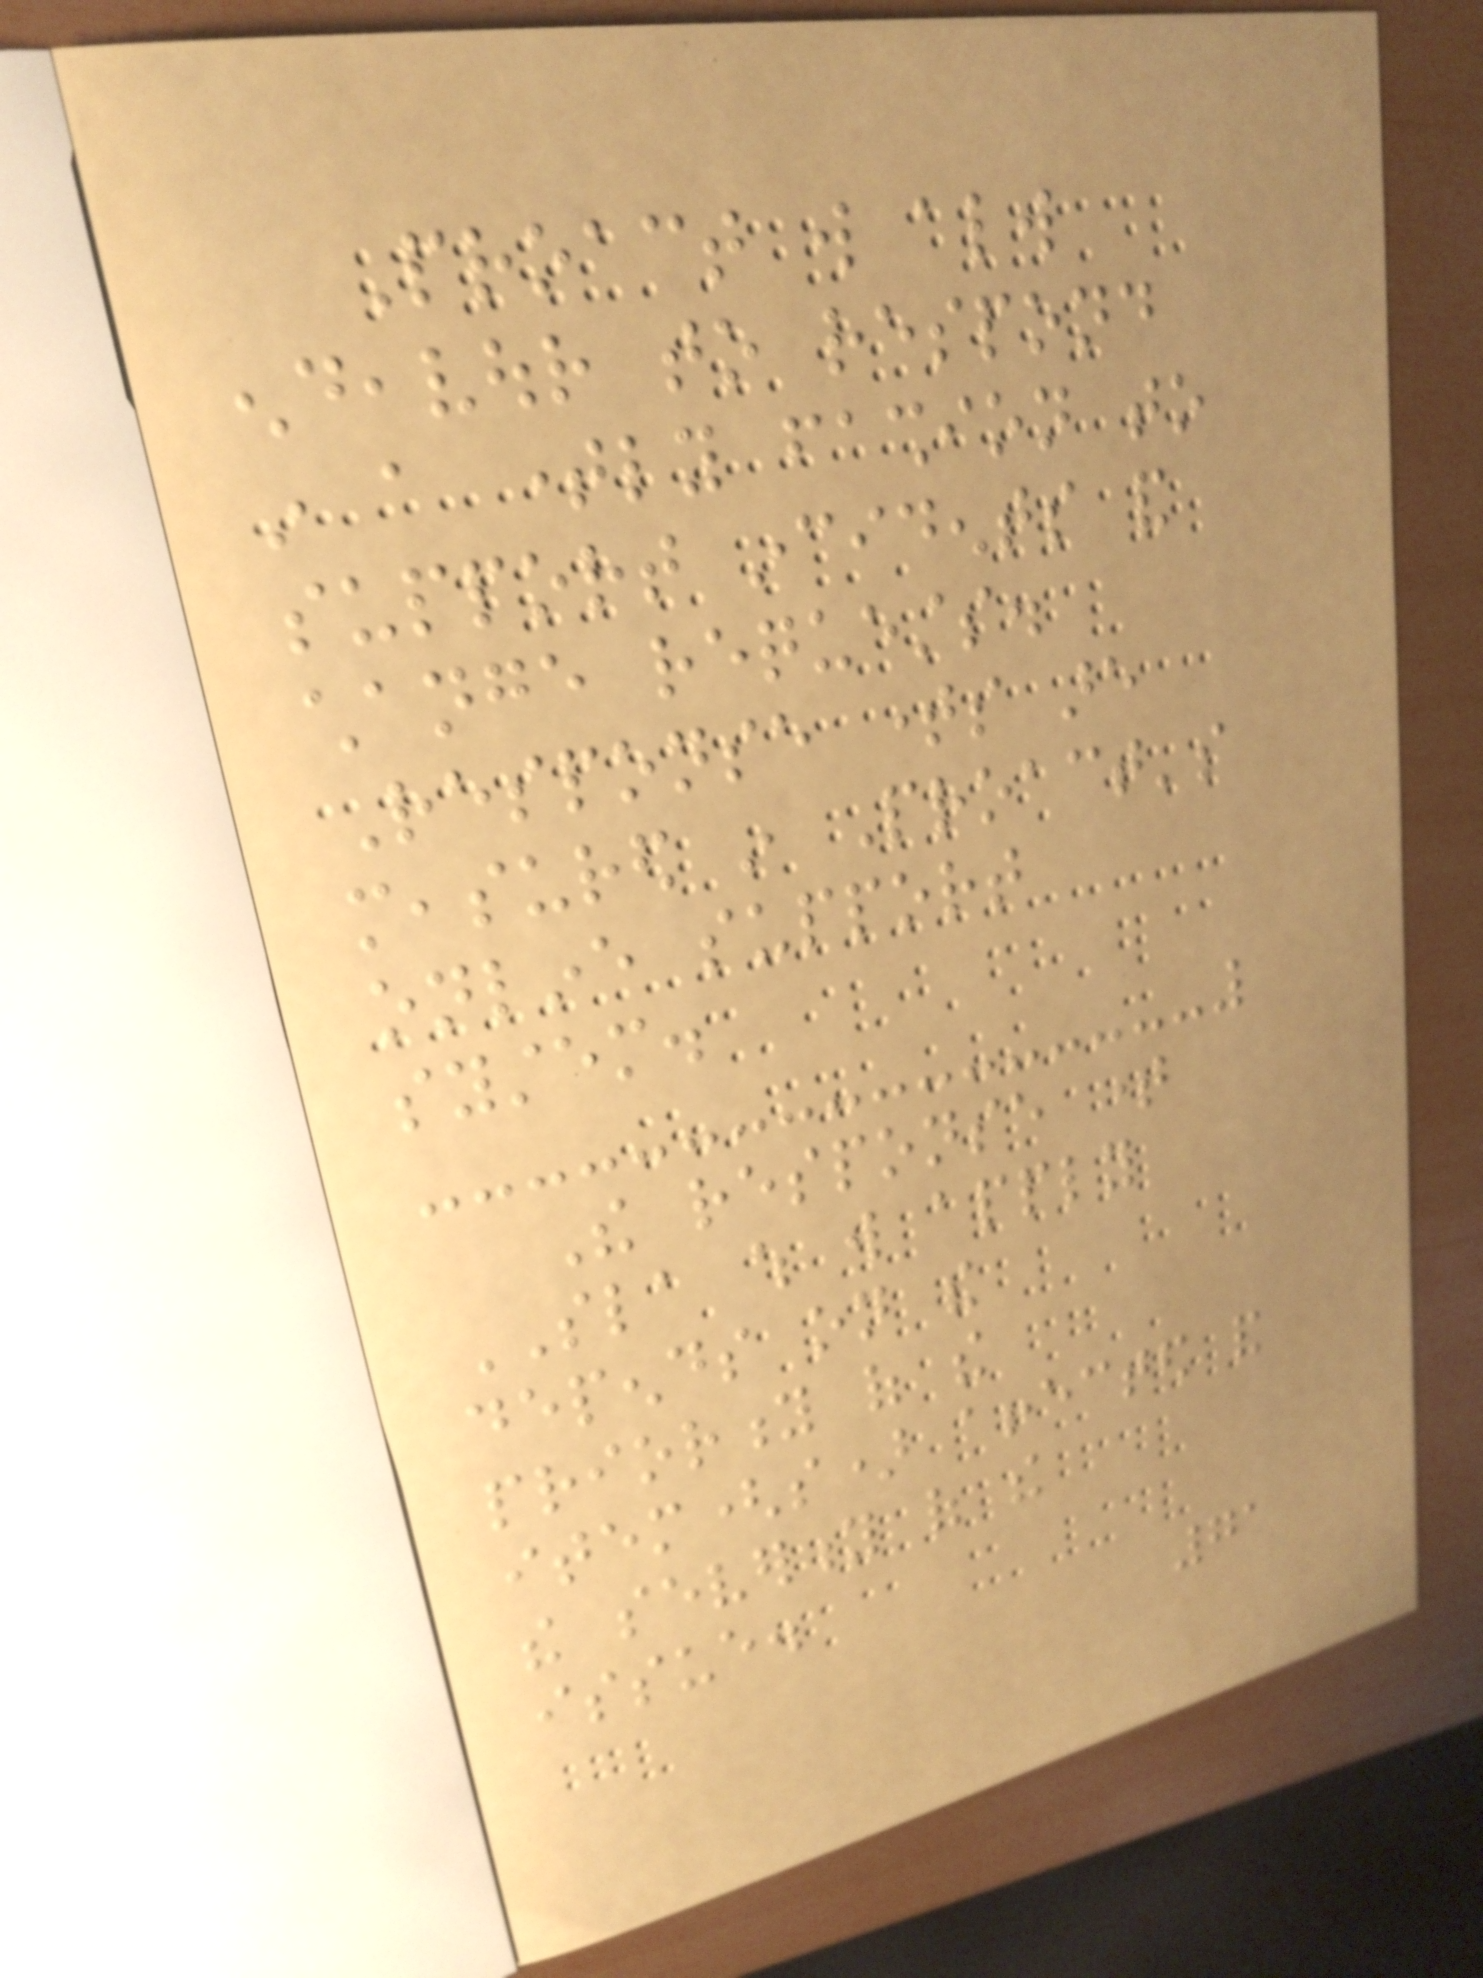Proact will always
endeavour to respond
in a timely fashion to
support incidents and
change requests.
Response times are
measured in Proact's
online support
system.
The response time
SLA which will apply
depends on the
priority of the
item(s) affected and
the severity of the
issue.
71
